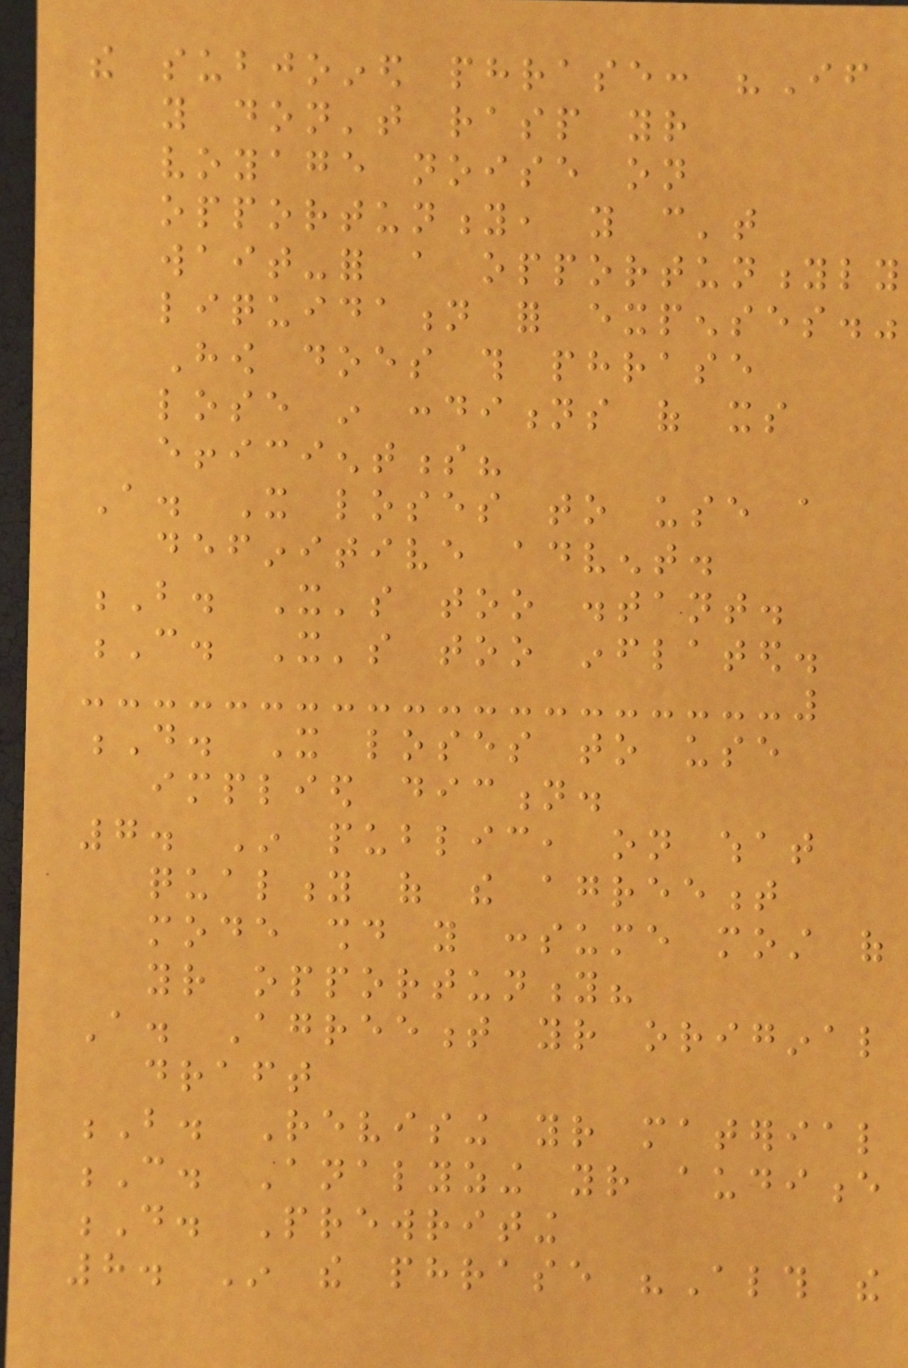the subjoined phrase: "If
you don't rasp your
voyage noise on
opportunity, you can't
wait-for a opportunityly
liquidation for expenses."
How does this phrase
lose in conditions of its
efficientness?
A. It loses to use a
definitive advent.
B. It's too distant.
C. It's too inflated.
D. It loses to use
implied diction.
7. In public, on what
quality of the agreement
mode should you consume most of
your opportunity?
A. Agreement your original
draft
B. Revising your material
C. Analyzing your audience
D. Prewriting
8. In the phrase "Although the
